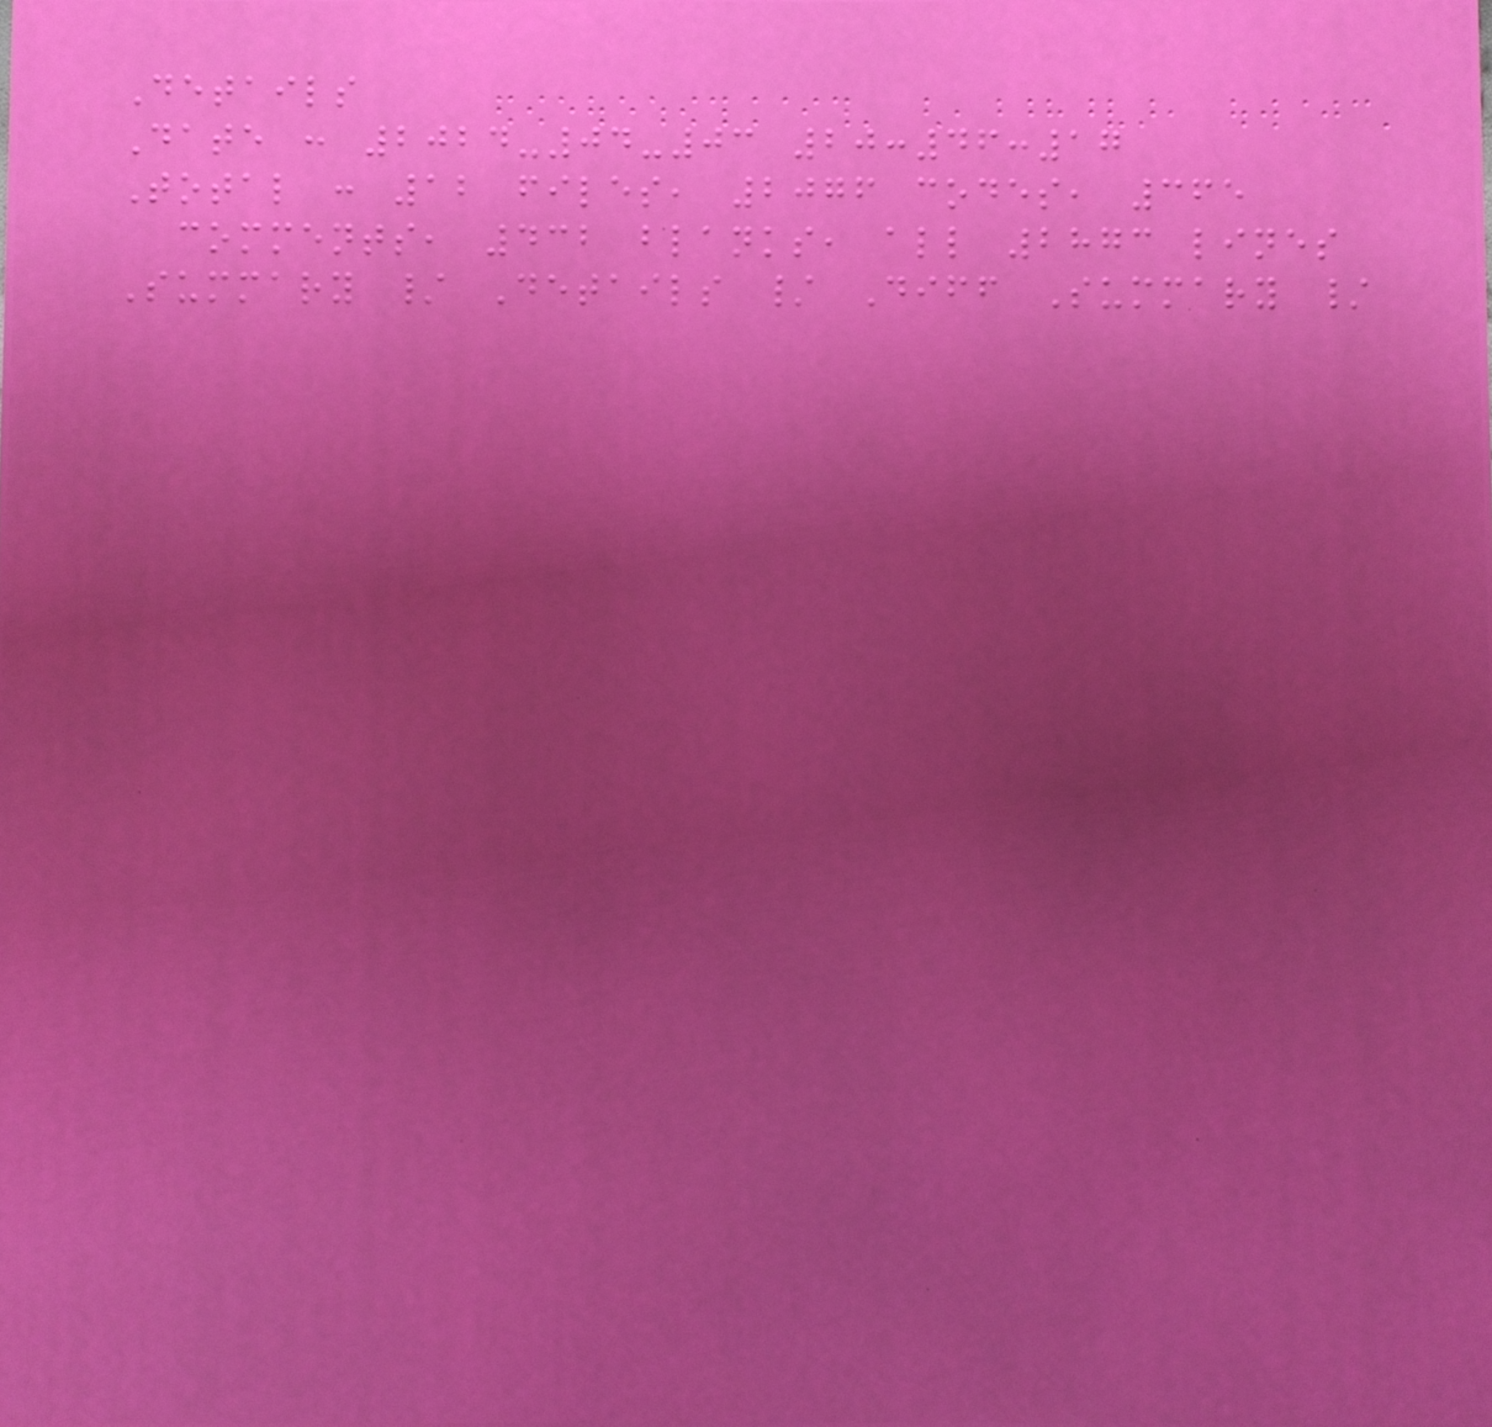Details
Date : 2024-04-03 20:46:17
Total : 12 files, 2076 codes, 365
comments, 432 blanks, all 2873 lines
Summary / Details / Diff Summary /
